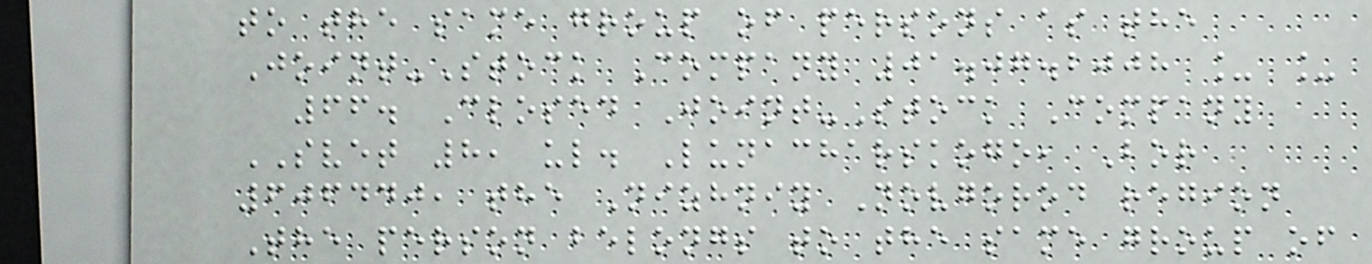to the same group of persons as the
Joint-Stock Company 01.07.2008 _ _
66. Closed Joint-Stock Company
SVET 8, ul. Lunacharskogo, Bor
606440, the Nizhniy Novgorod region
The person belongs to the same group of
